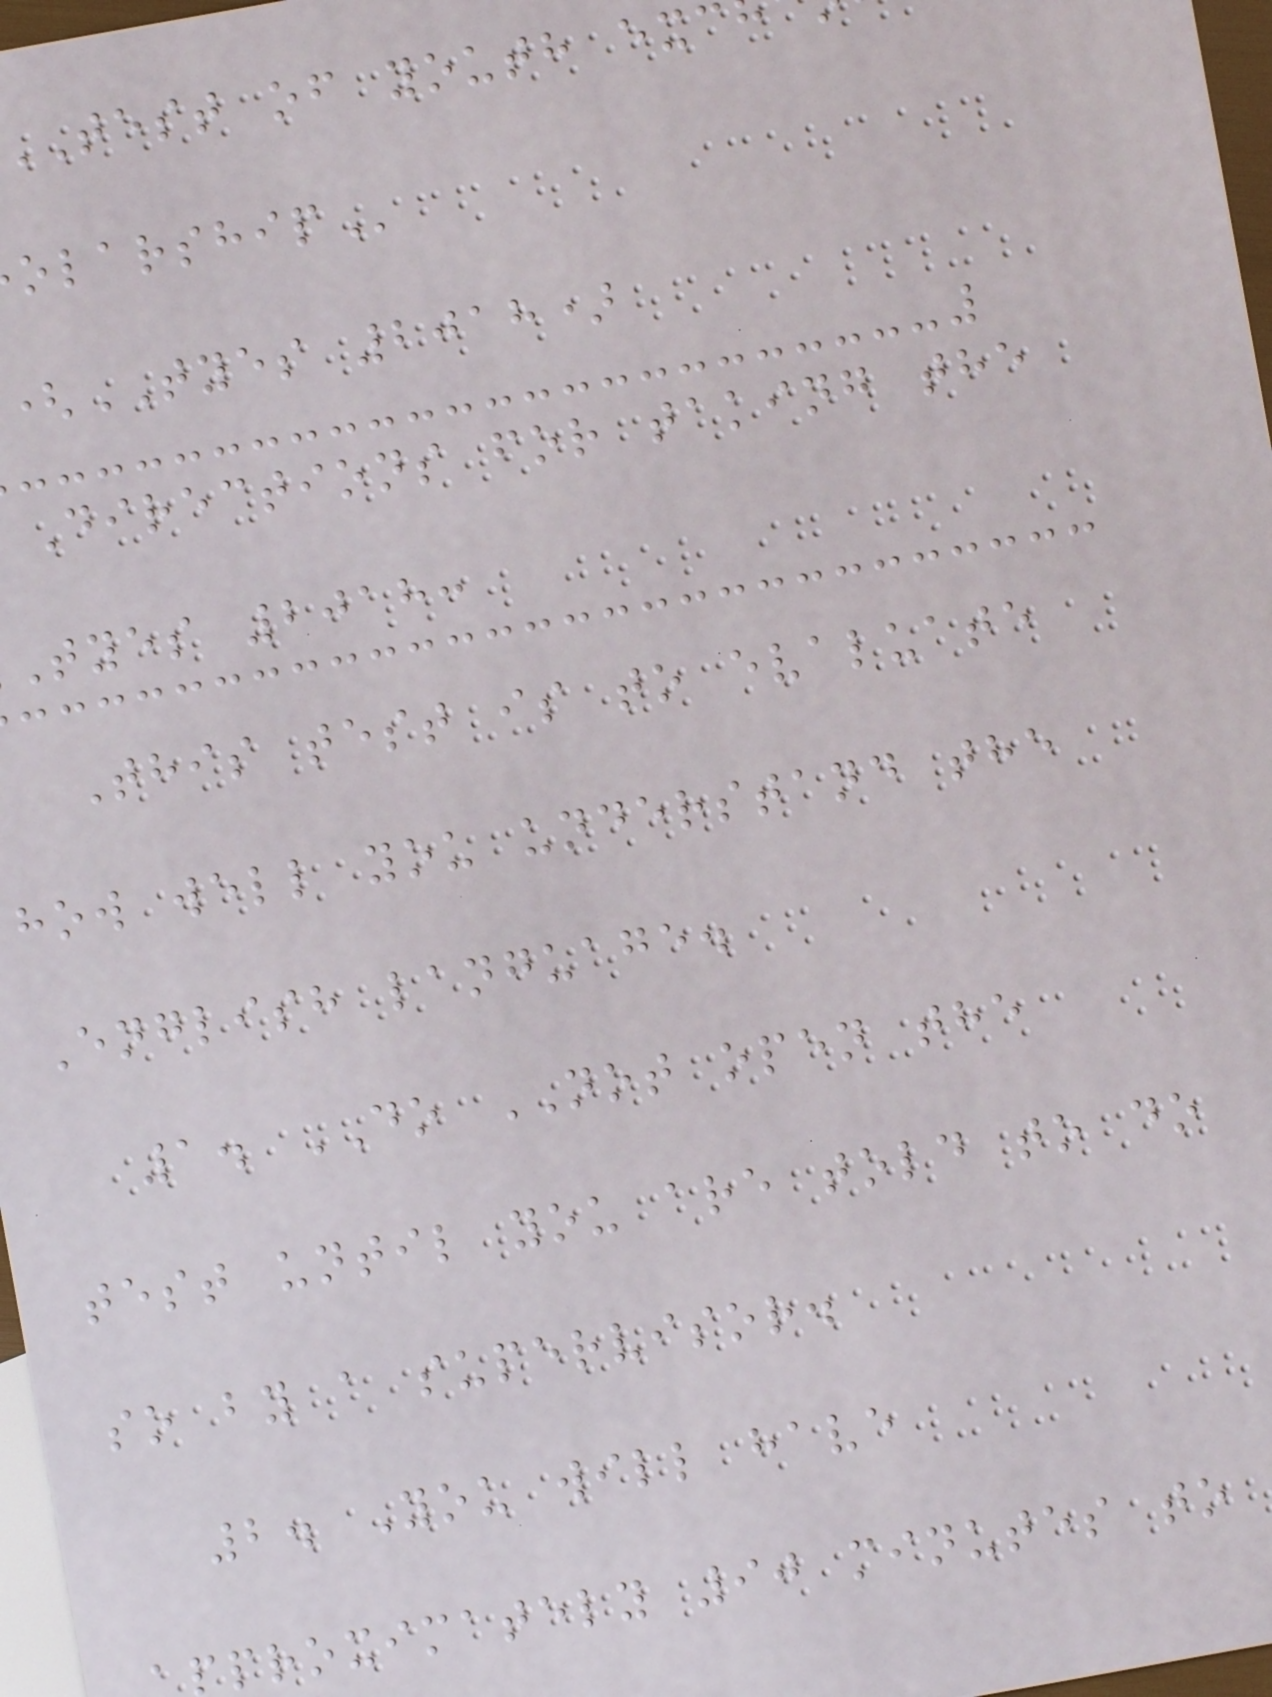test of youth
(TYES 2018)
Directions for taking the
tyes 2018:
This test is to evaluate
how well you understand the
English language.
1. DO NOT open the
test until you are told to do
so by a supervisor.
2. You will have
proximately 90 minutes to
